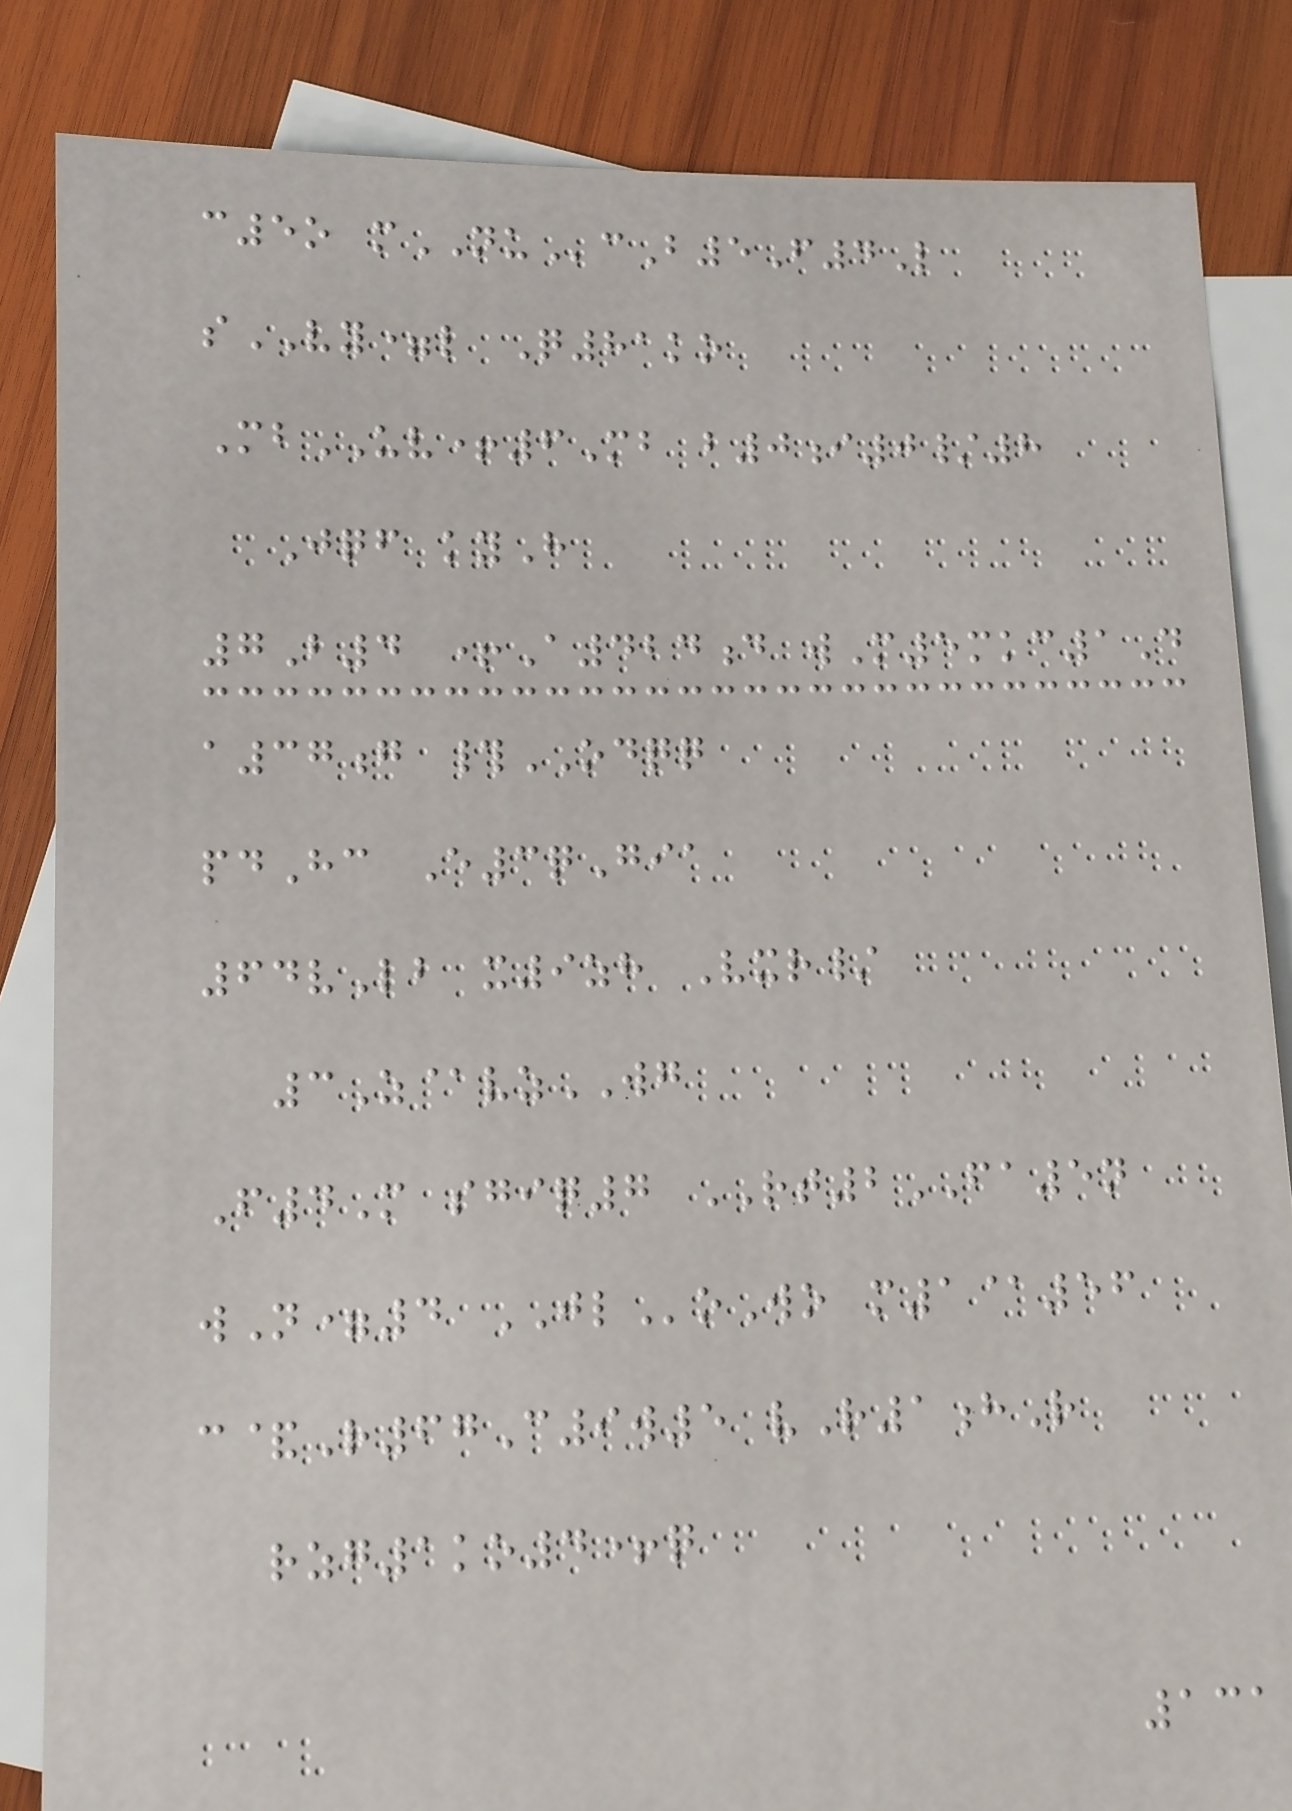c5o mNUcB5F4L
sVY=l Q81ko
MbUV+6Mb b0i0/8
Jqf kyH
7B4 +A424d wM5mkc1D
a37g #ODQQ
pdHc E3qGia
64vLb x9zh Vxr/
3Z@vzWG
F4M sgiq7 RT2FA5n
wN=4 JLoWo m1@56
c&R67C9w5 vR1hR
rzg1ko4+q
131
